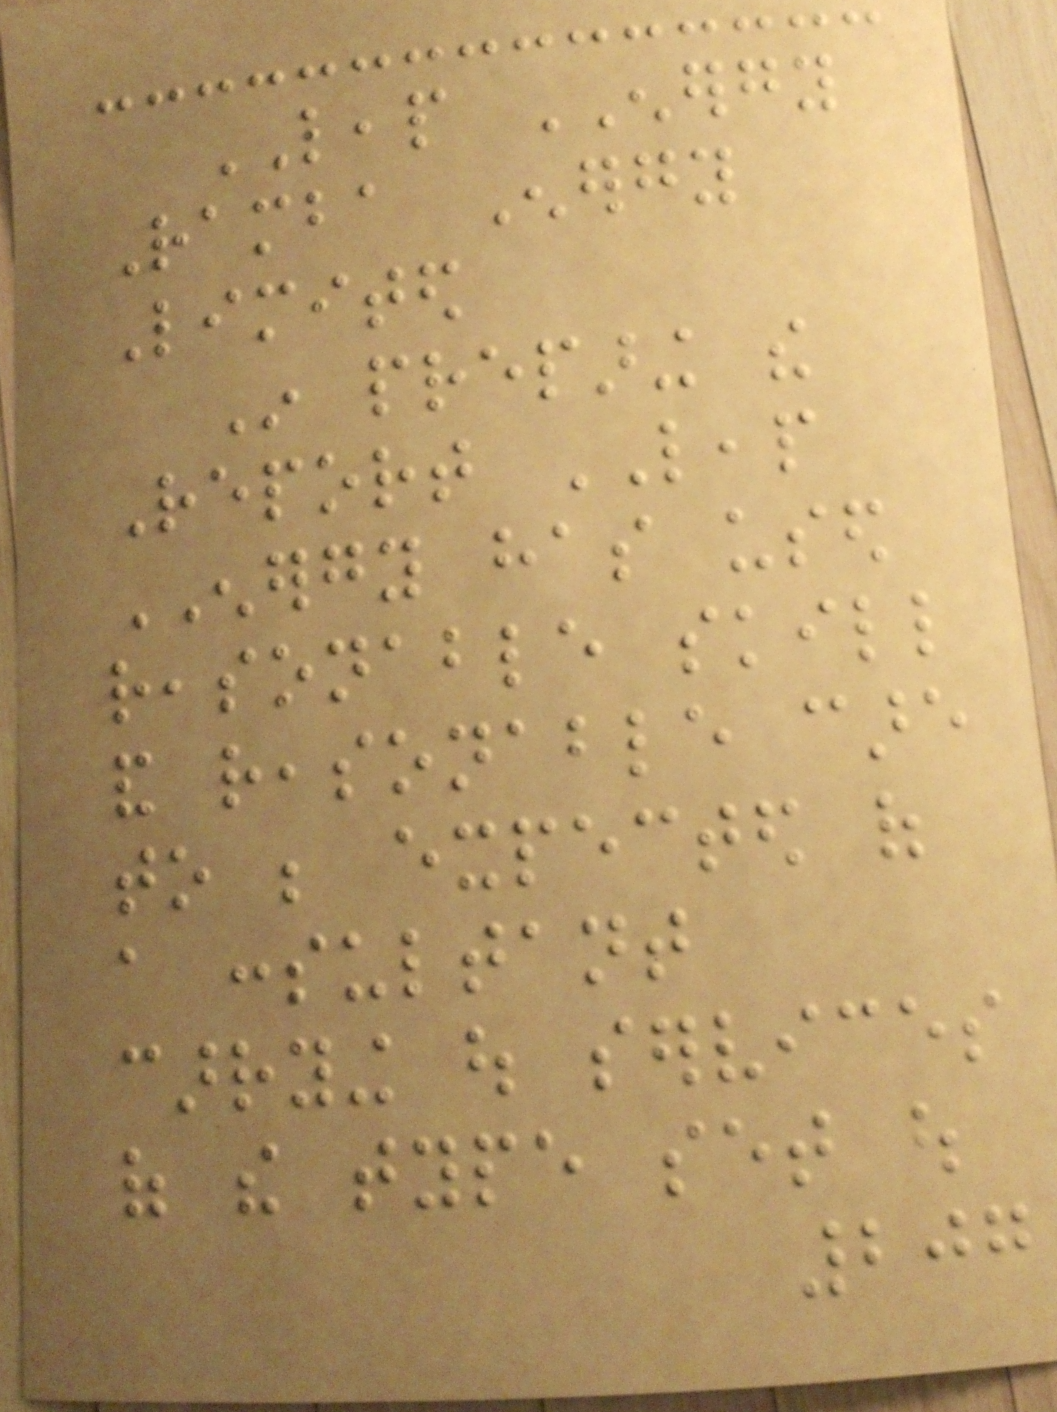LEAP ENERGY
Ramba Energy
Limited
In preparing the
Report LEAP
ENERGY has used
reasonable skill
and reasonable care
to be expected of
a consultant
carrying out services
of the type set out
207
